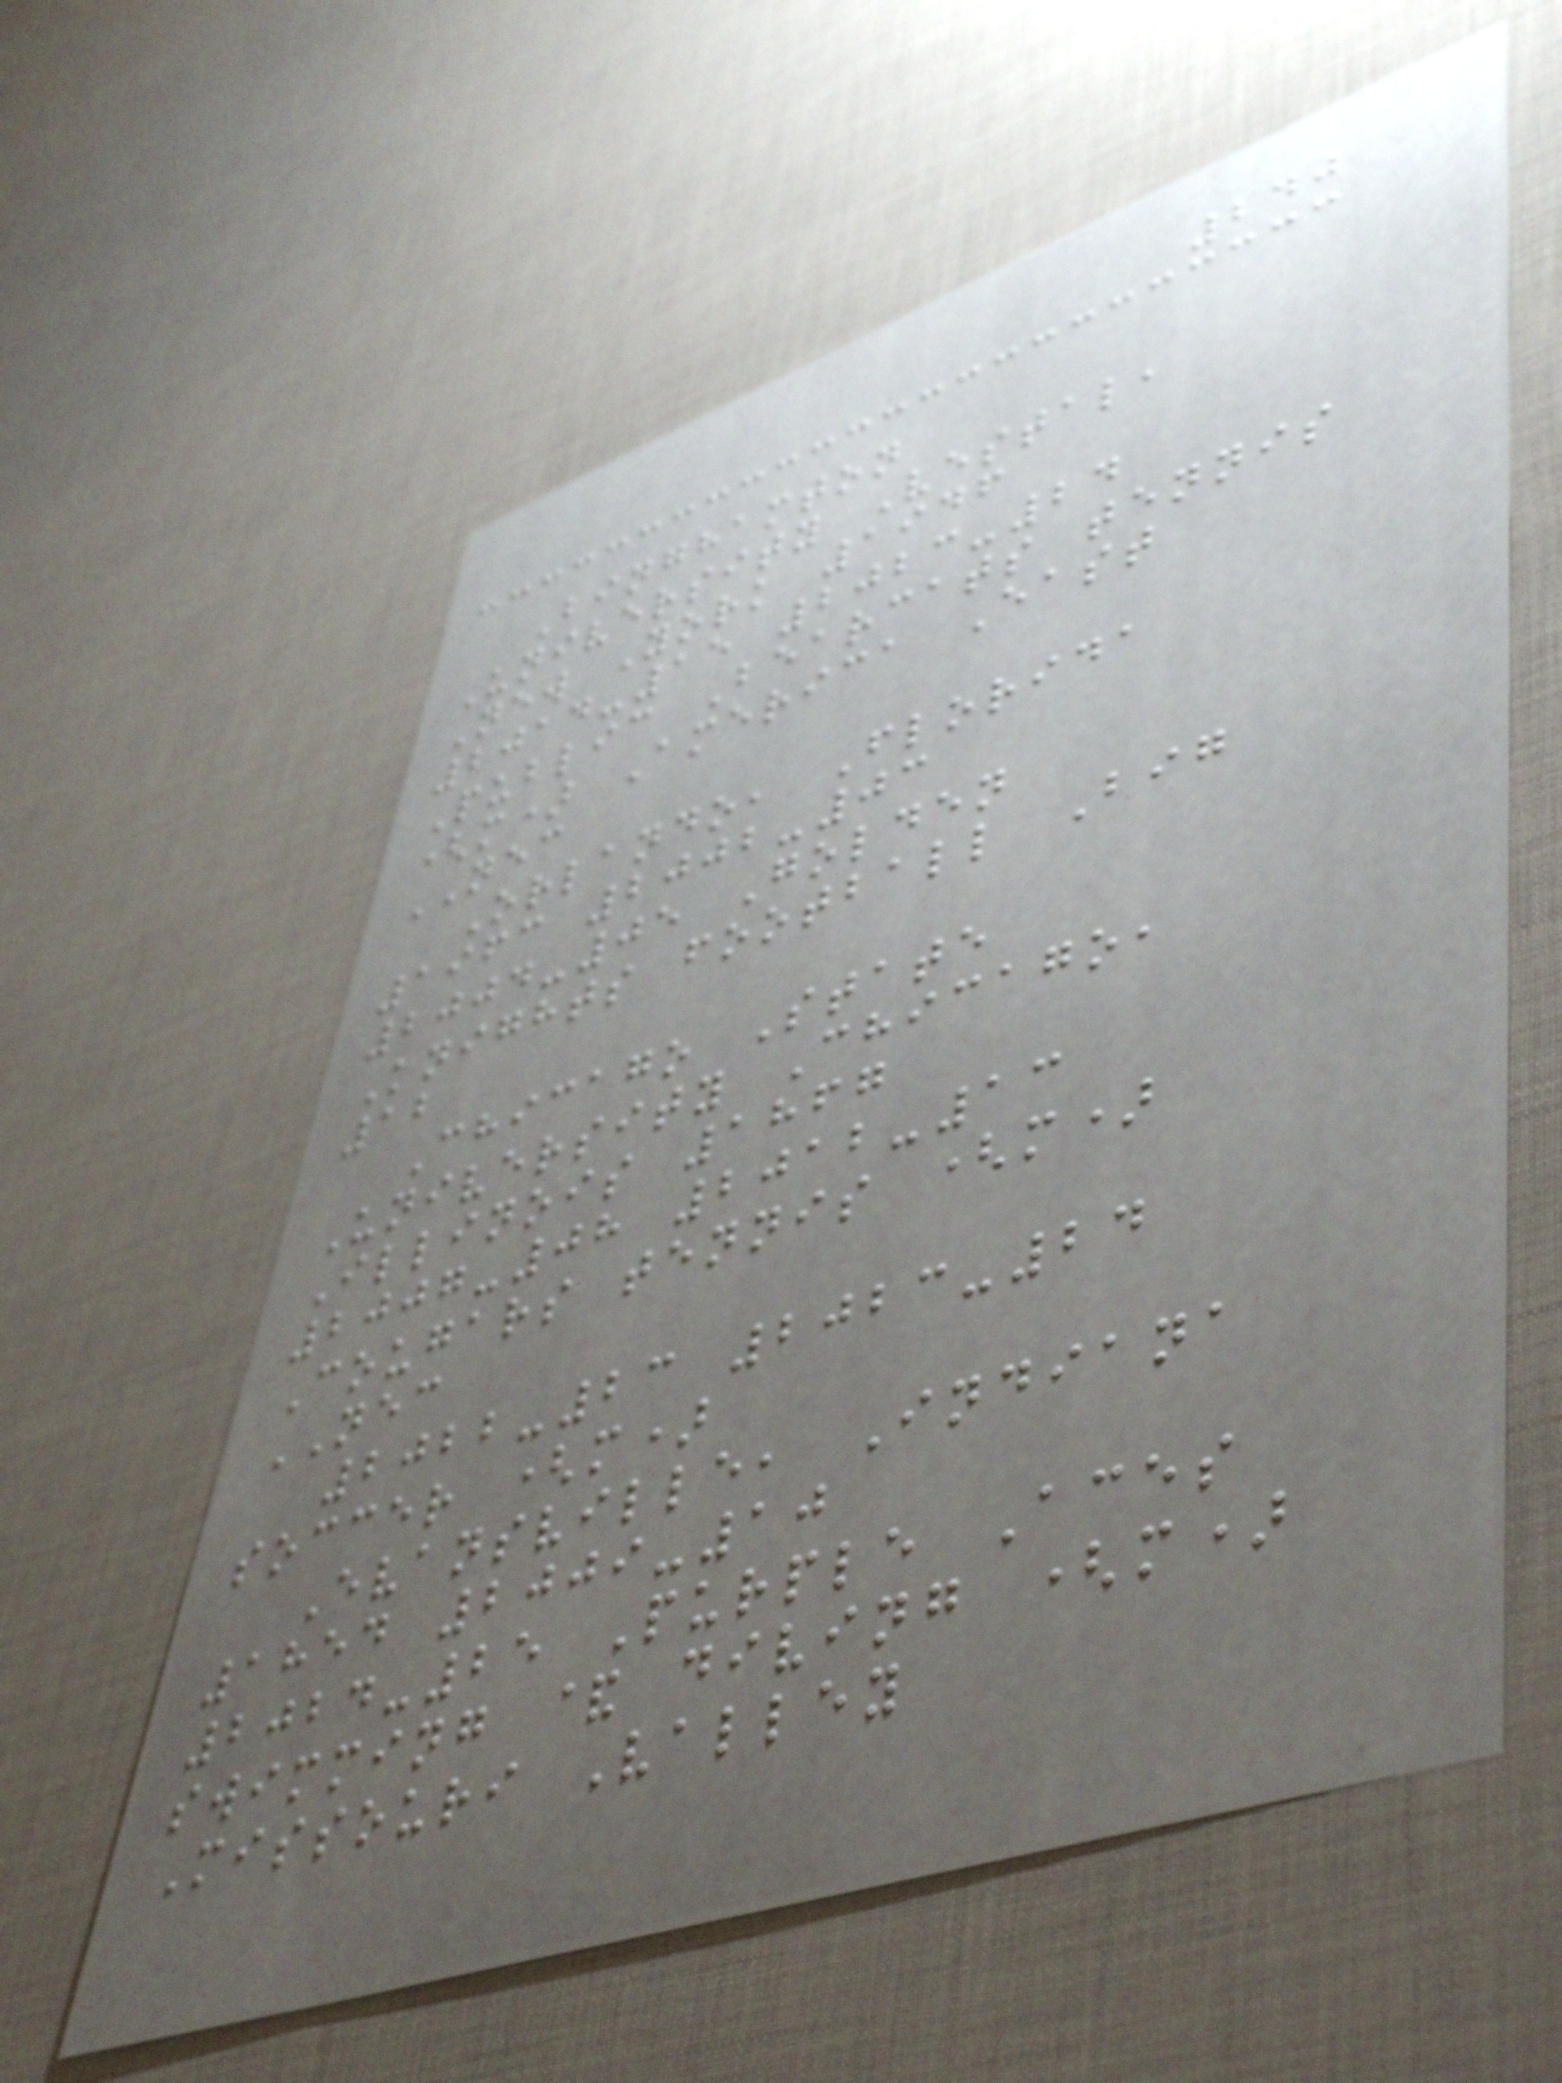240
Binghamton
University Vestal,
New York 1946
2014-15 2023-24
Public Bearcats tennis
(m) America East
NEC
Orlando, Florida
1963 2002-03
2004-05 Golden
Knights football Big
12
Chicago State
University Chicago,
Illinois 1867
2007-08 2012-13
Cougars tennis (m)
NEC
2022-23 2023-24
soccer (m)
Evansville, Indiana
1854 2009-10
2024-25 Purple Aces
swimming & diving (m)
Missouri Valley
